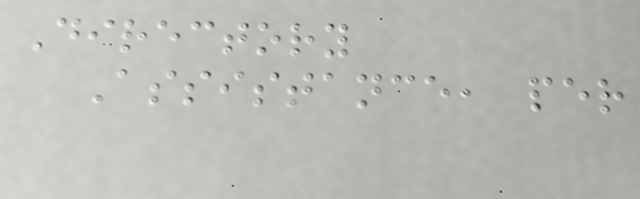Directory
Assistance, per
